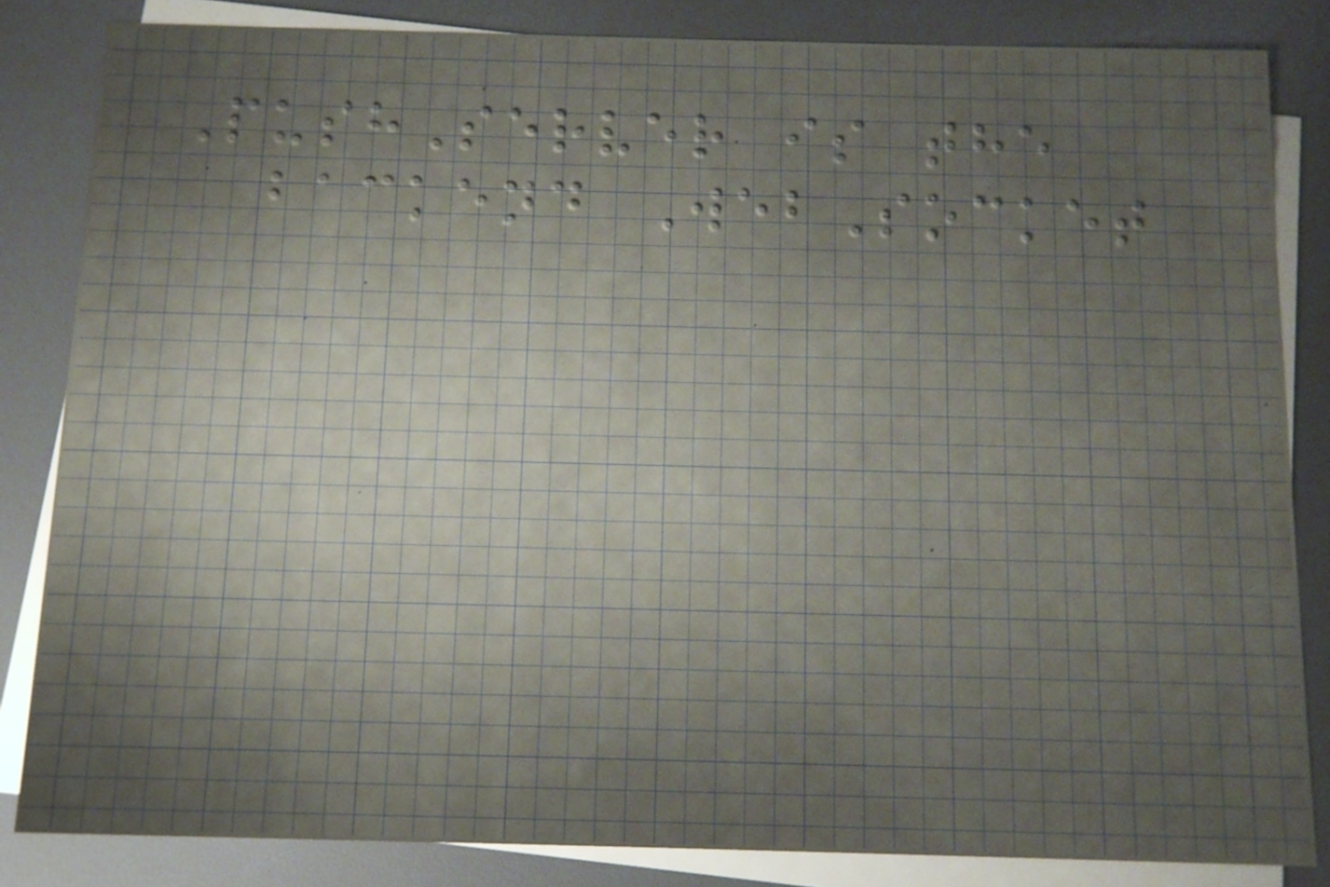PushServer is the
backend WebSocket
